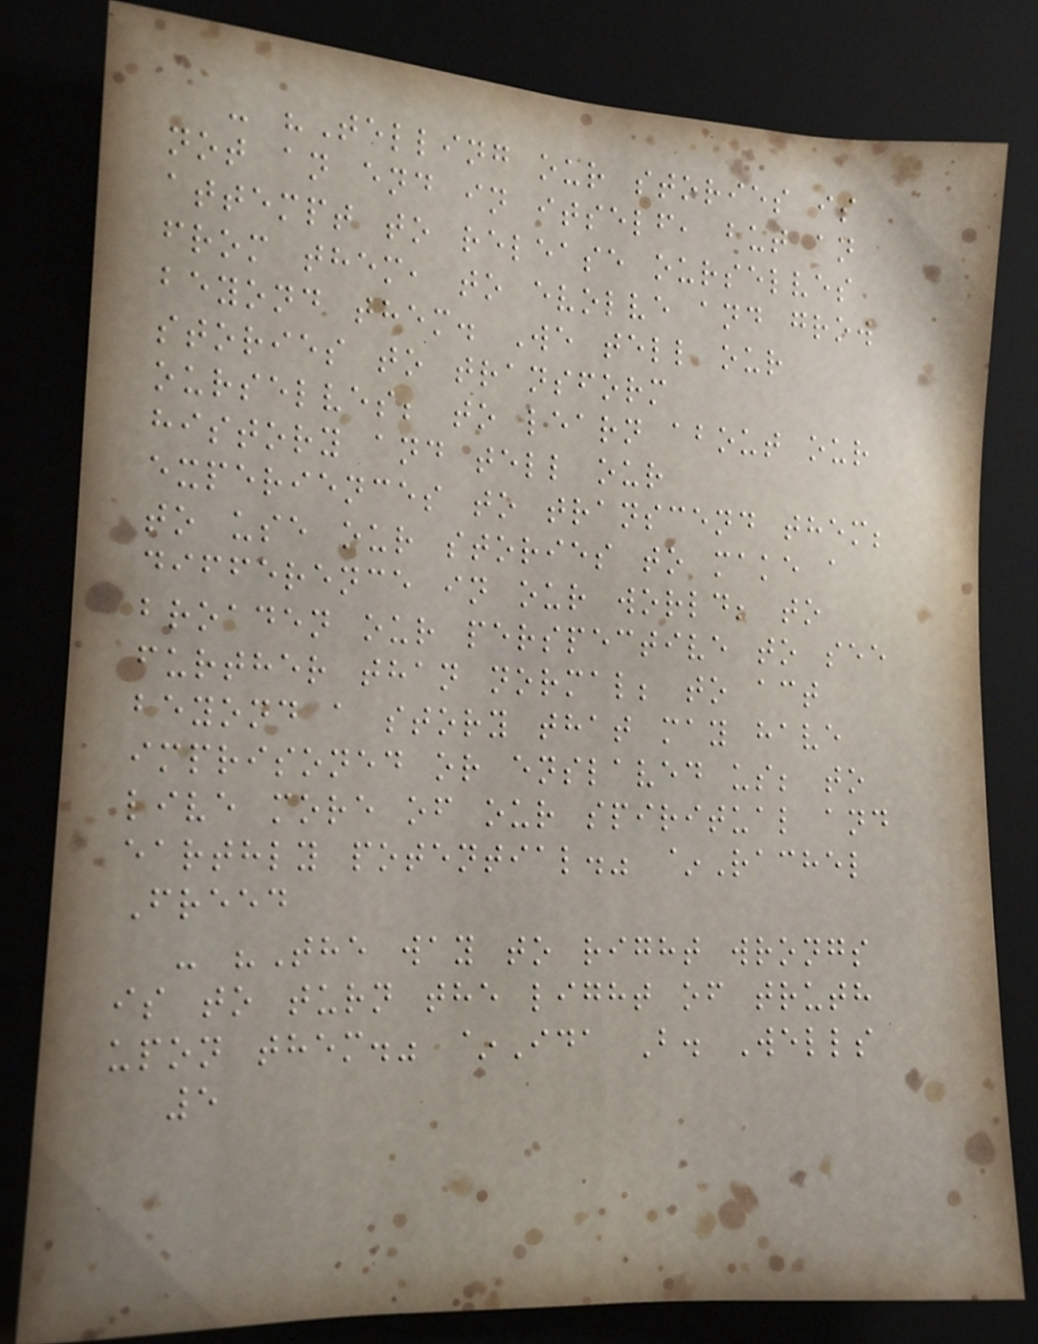- "Telling our stories is
not an end in itself, but an
attempt to release ourselves
from them, to evolve and grow
beyond them. We tell our
stories to transform
ourselves; to learn about our
history and tell our
experiences to transcend them;
to use our stories to make a
difference in our world; to
broaden our perspective to see
further than normal; to act
beyond a story that may have
imprisoned or enslaved us; to
live more of our spiritual and
earthly potential." ~Rachel
Freed
- "The way to right wrongs
is to turn the light of truth
upon them." ~Ida B. Wells
5
